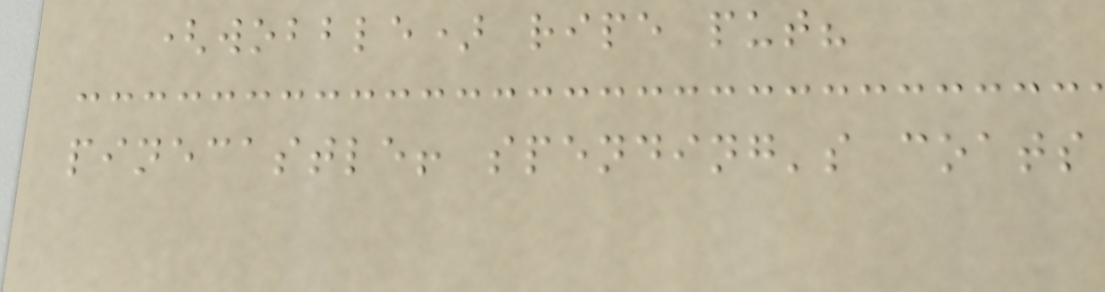(wobble) ripe put?
pinecastle! spending's coats
